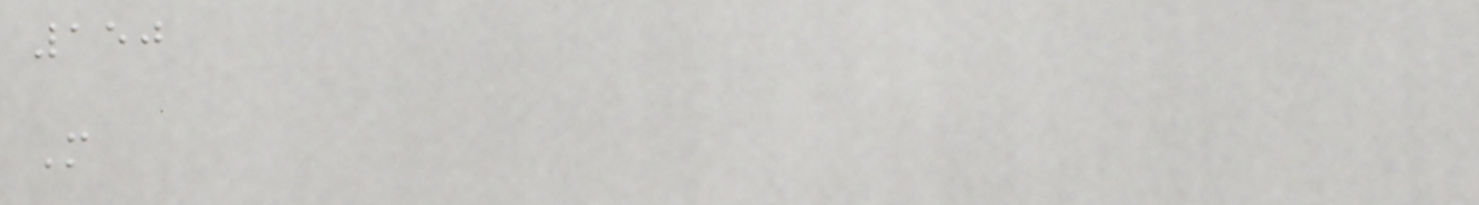150
M
